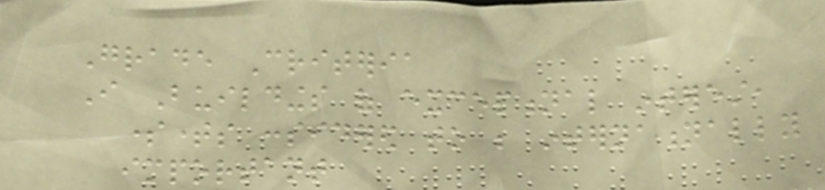Grade Criteria
I Buildings of exceptional interest,
sometimes considered to be internationally
important
